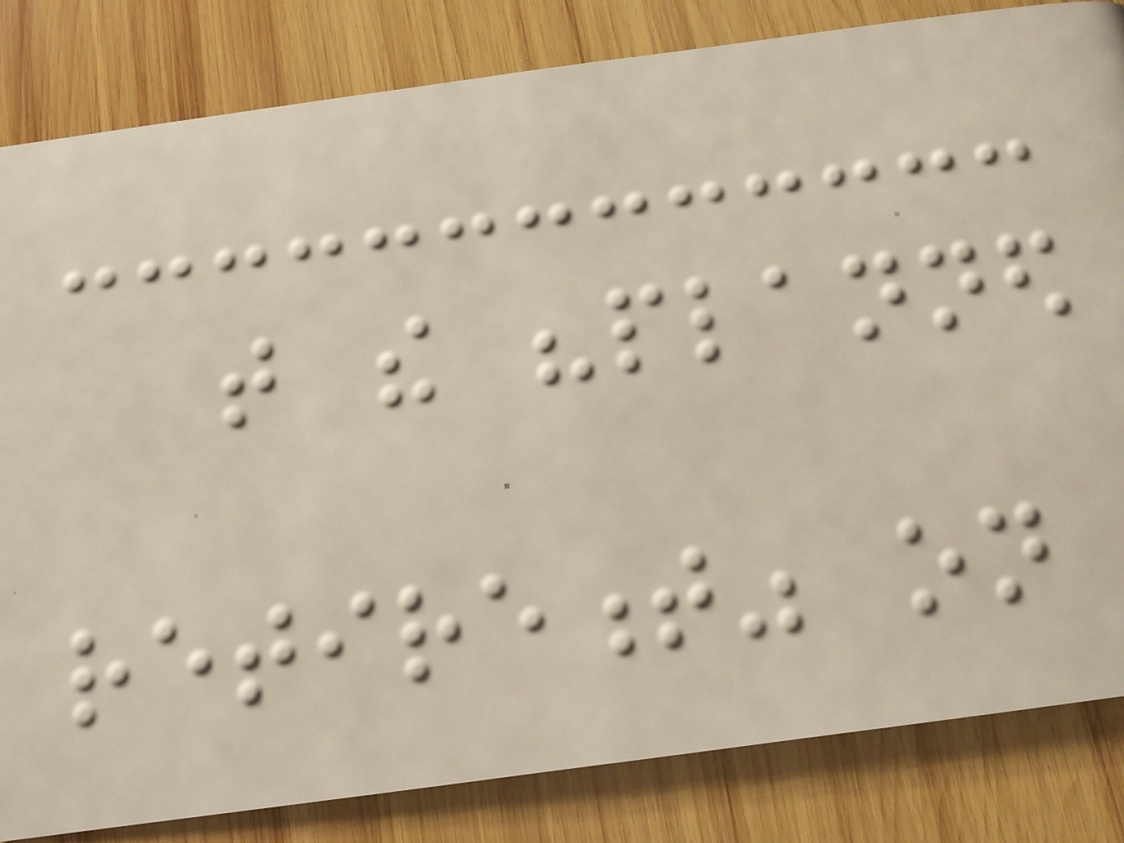that the "planned
retirement" on
